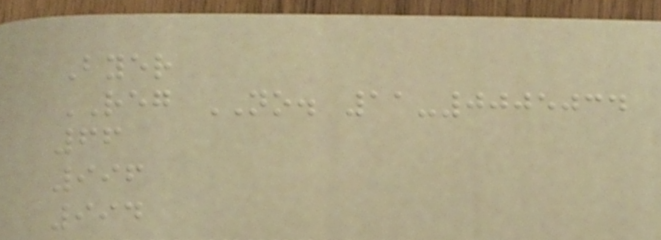Byer
REG NO. 11-0005034
66
996
994
